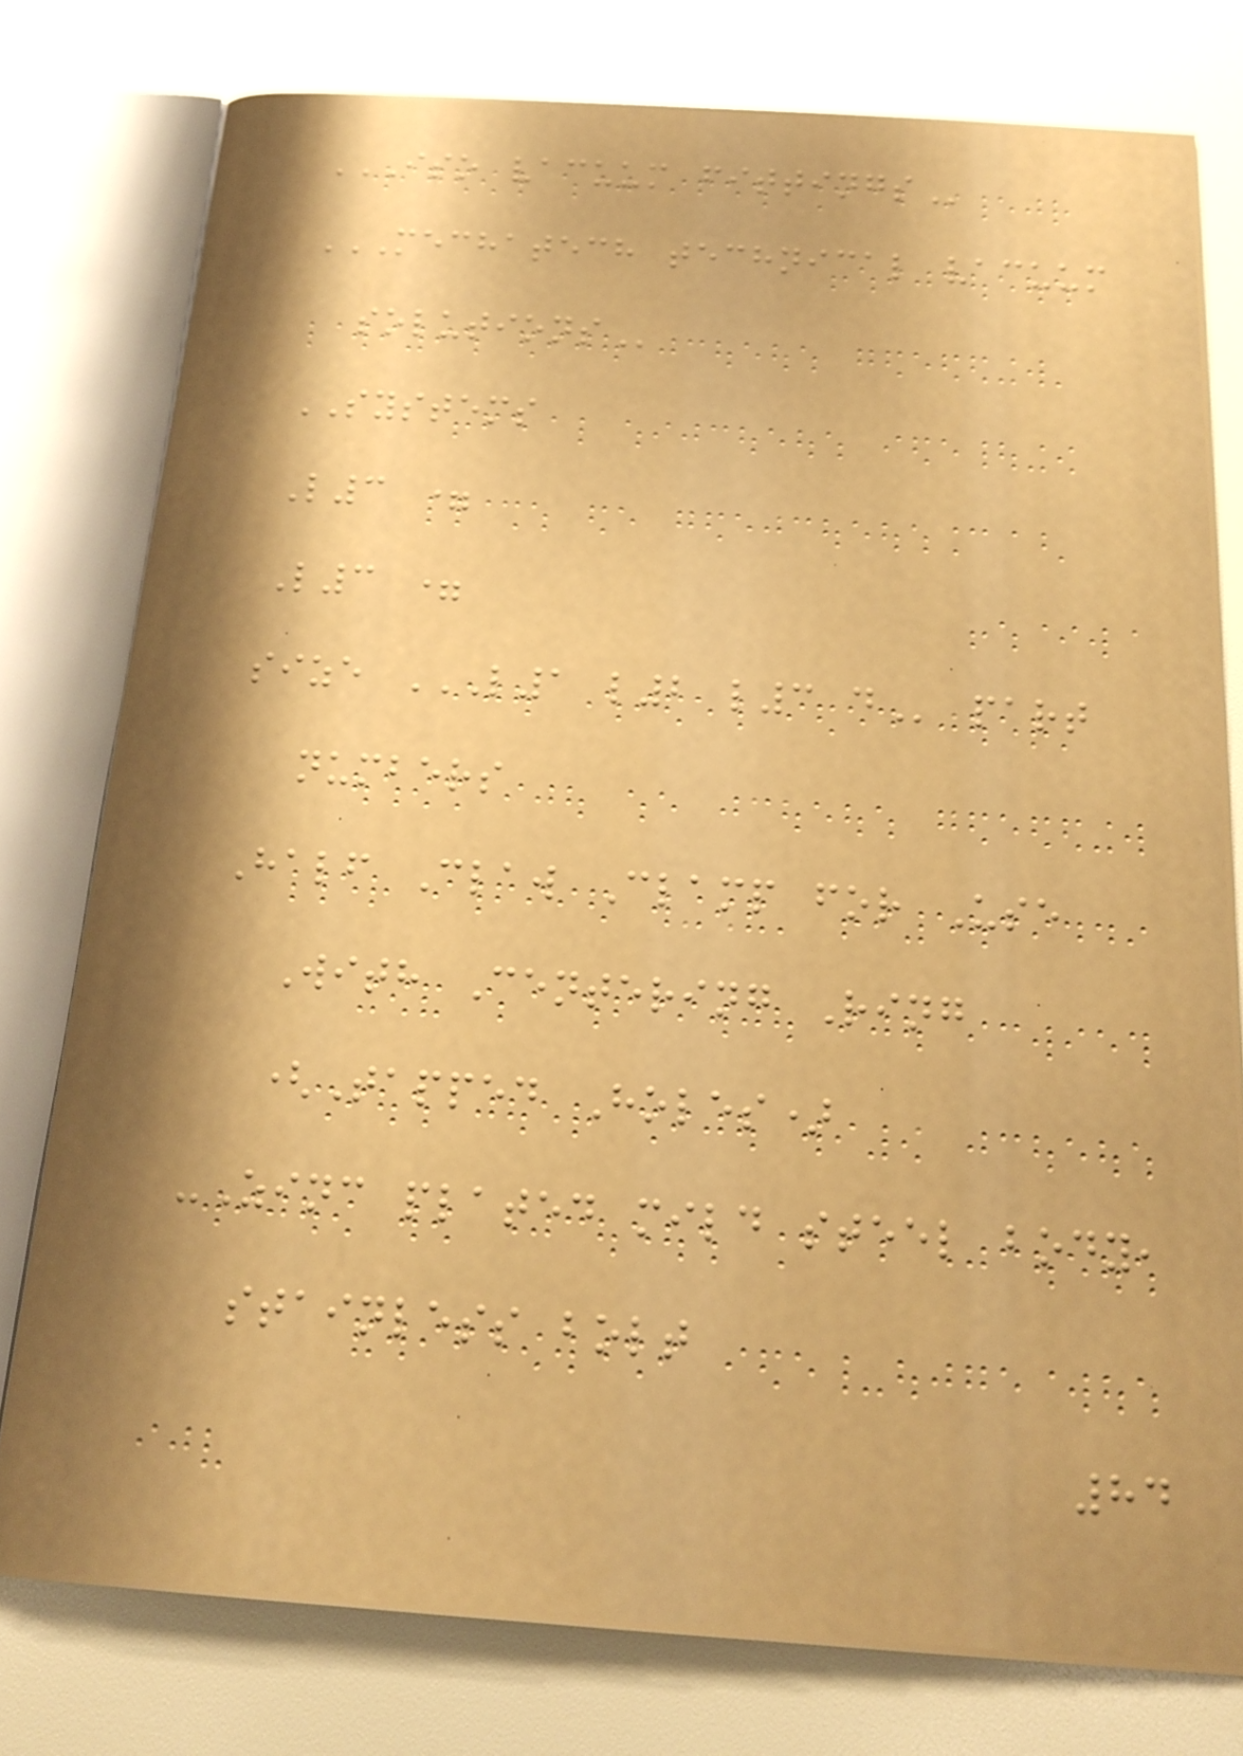ISO VACUUM FITTINGS
MECHATECH TECHNICAL VACUUM
SOLUTIONS
SYSTEMS
L3 =
L3 =
size L1 L2 L3 D part
numbers
Half Claw Clamp for Use
With Centering Ring
(Tapped Holes)
-Zinc plated mild steel body,
stainless bolt
84
